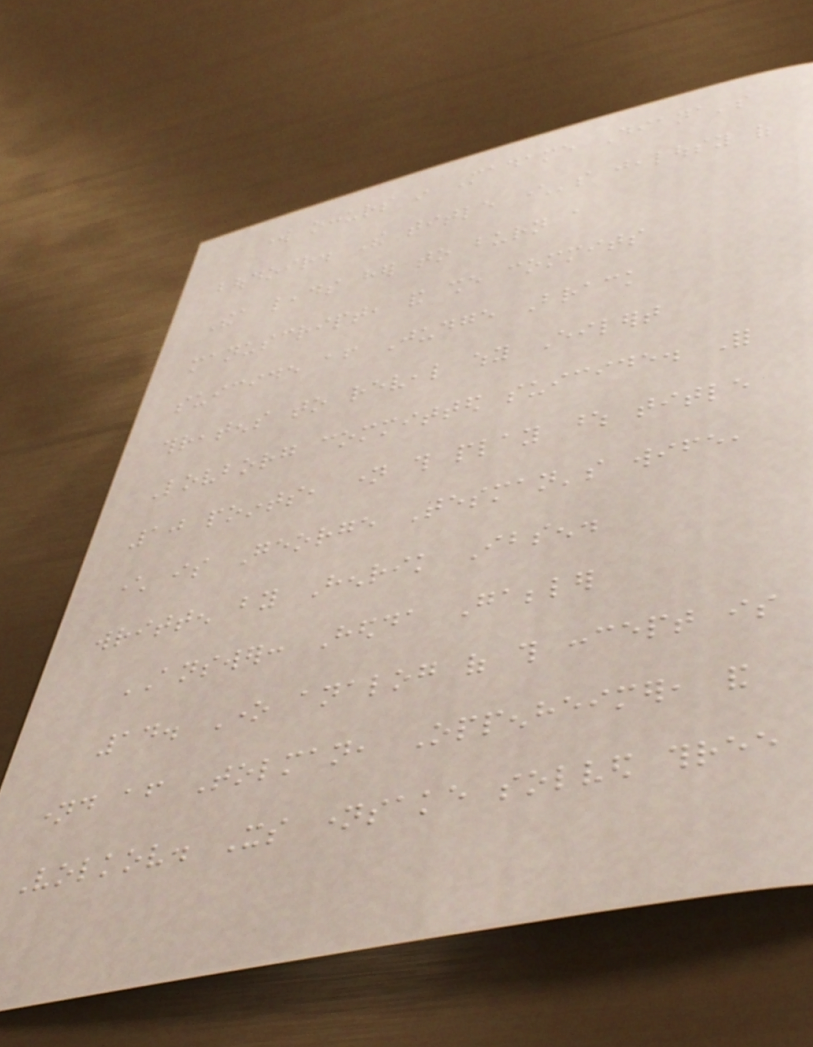work occurs in Madame Diana's
boudoir. The title character's jealousy of
Thea leads her to burn a
manuscript, and she commits
suicide after Judge Brack
threatens to reveal why Eilert
Lovborg committed suicide. For
10 points, name this play whose title
character is George Tesman's wife,
written by Henrik Ibsen.
ANSWER: Hedda Gabbler
14. One analog of this concept is
named after Tolman, Oppenheimer, and
Volkov. Its namesake solved three
